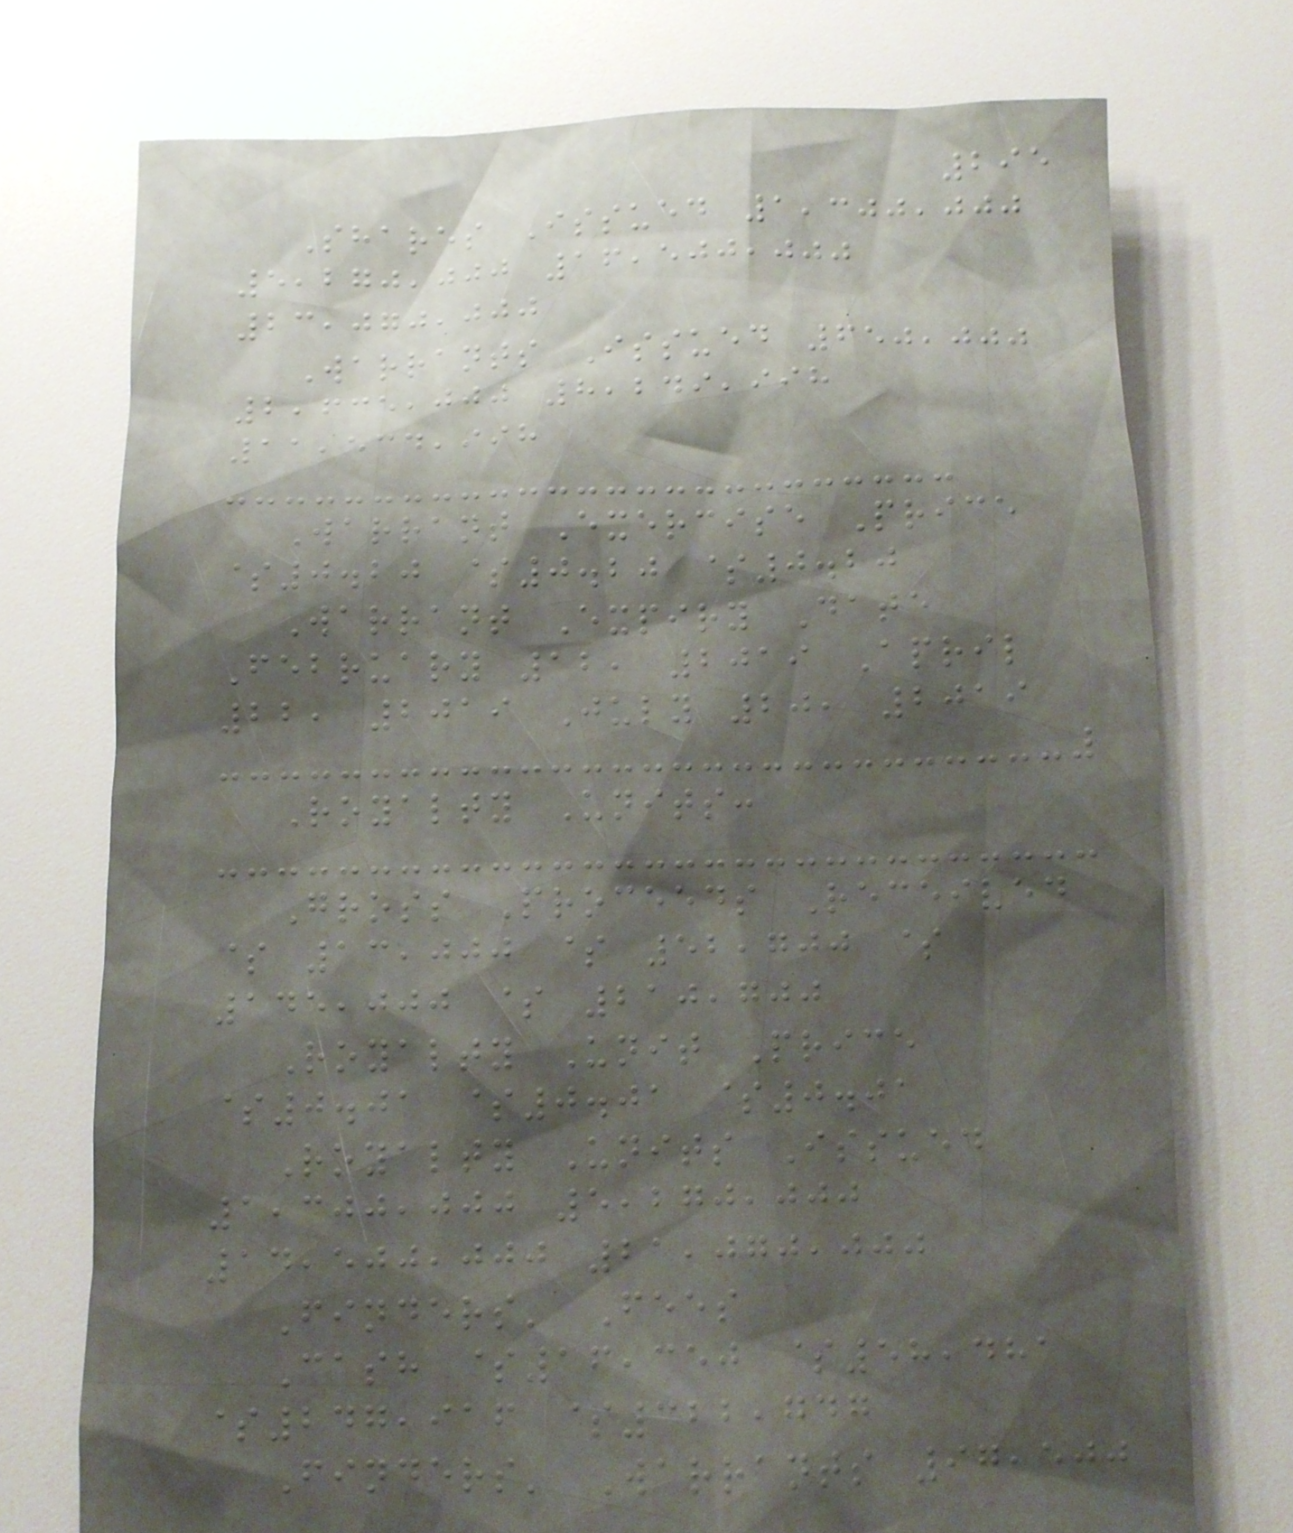295
Shares Issued 1,300,000
5,270,000 16,500,000
23,070,000
Warrants Issued 650,000
2,635,000 8,249,998
11,534,998
Warrant Exercise Price
$0.20 $0.20 $0.20
Warrant Expiry Date
February 12, 2019 April
22, 2019 July 20, 2019
Royalty Units:
Gross Proceeds Received
$ 13,000 $ 52,700 $
145,000 $ 210,700
Royalty Unit Price
$0.01 $0.01 $0.01
Royalty Units Issued
1,300,000 5,270,000
14,500,000 21,070,000
Finders' Fees
Cash $16,350 $58,481
$247,916 $322,747
Finders' Warrants 97,500
